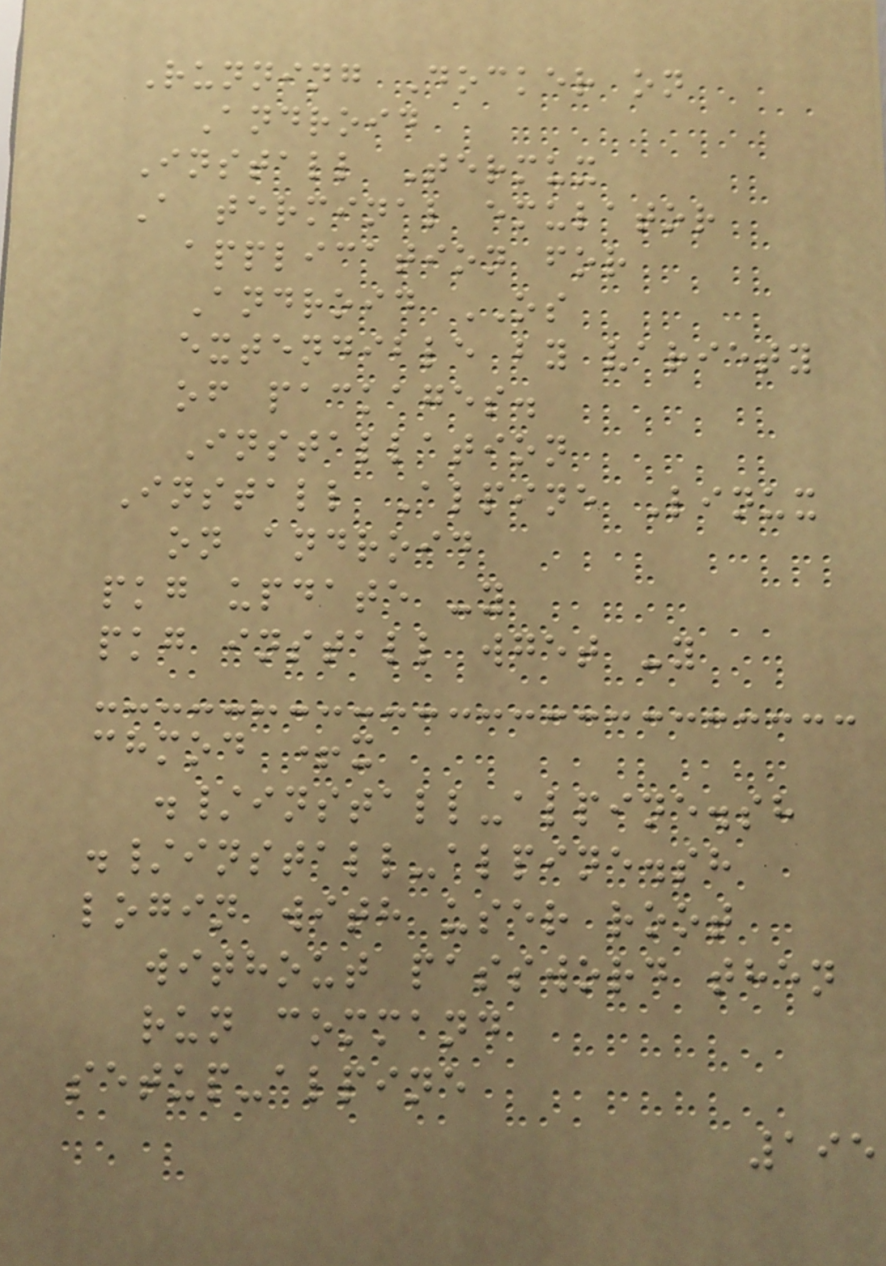Running Docker on
Android
Install Termux
A terminal emulator
application for
Android OS
extendible by variety
of packages.
Installation
Install Alpine Linux
on android
pkg update -y
pkg install wget -y
chmod +x
./install-alpine.sh
./install-alpine.sh
login with user root
without password then
run command
setup-alpine
195
